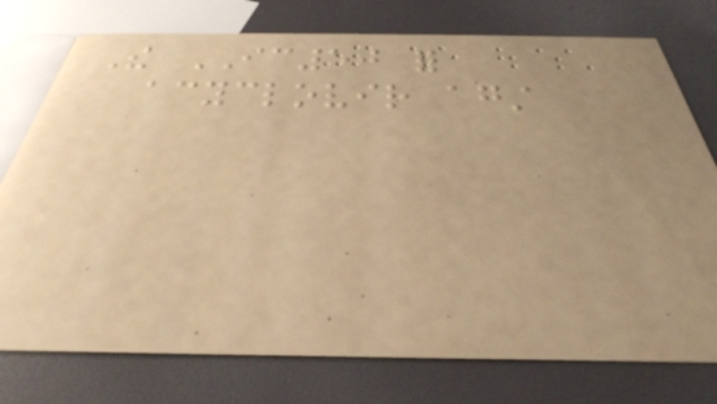The IC50 for
acyclovir against
